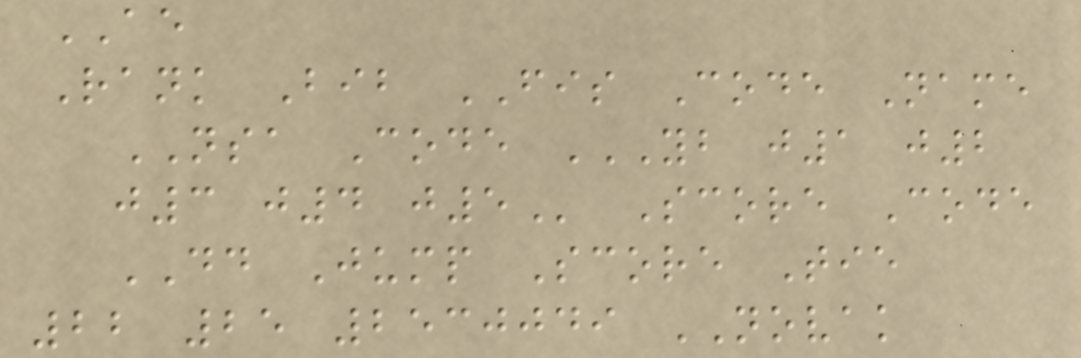AE
Rank Bib FIS Code Name
NSA Code YB J1 J2
J3 J4 J5 Score Code
DD Jump Score Tie
22 25 2530049 NOVAK
